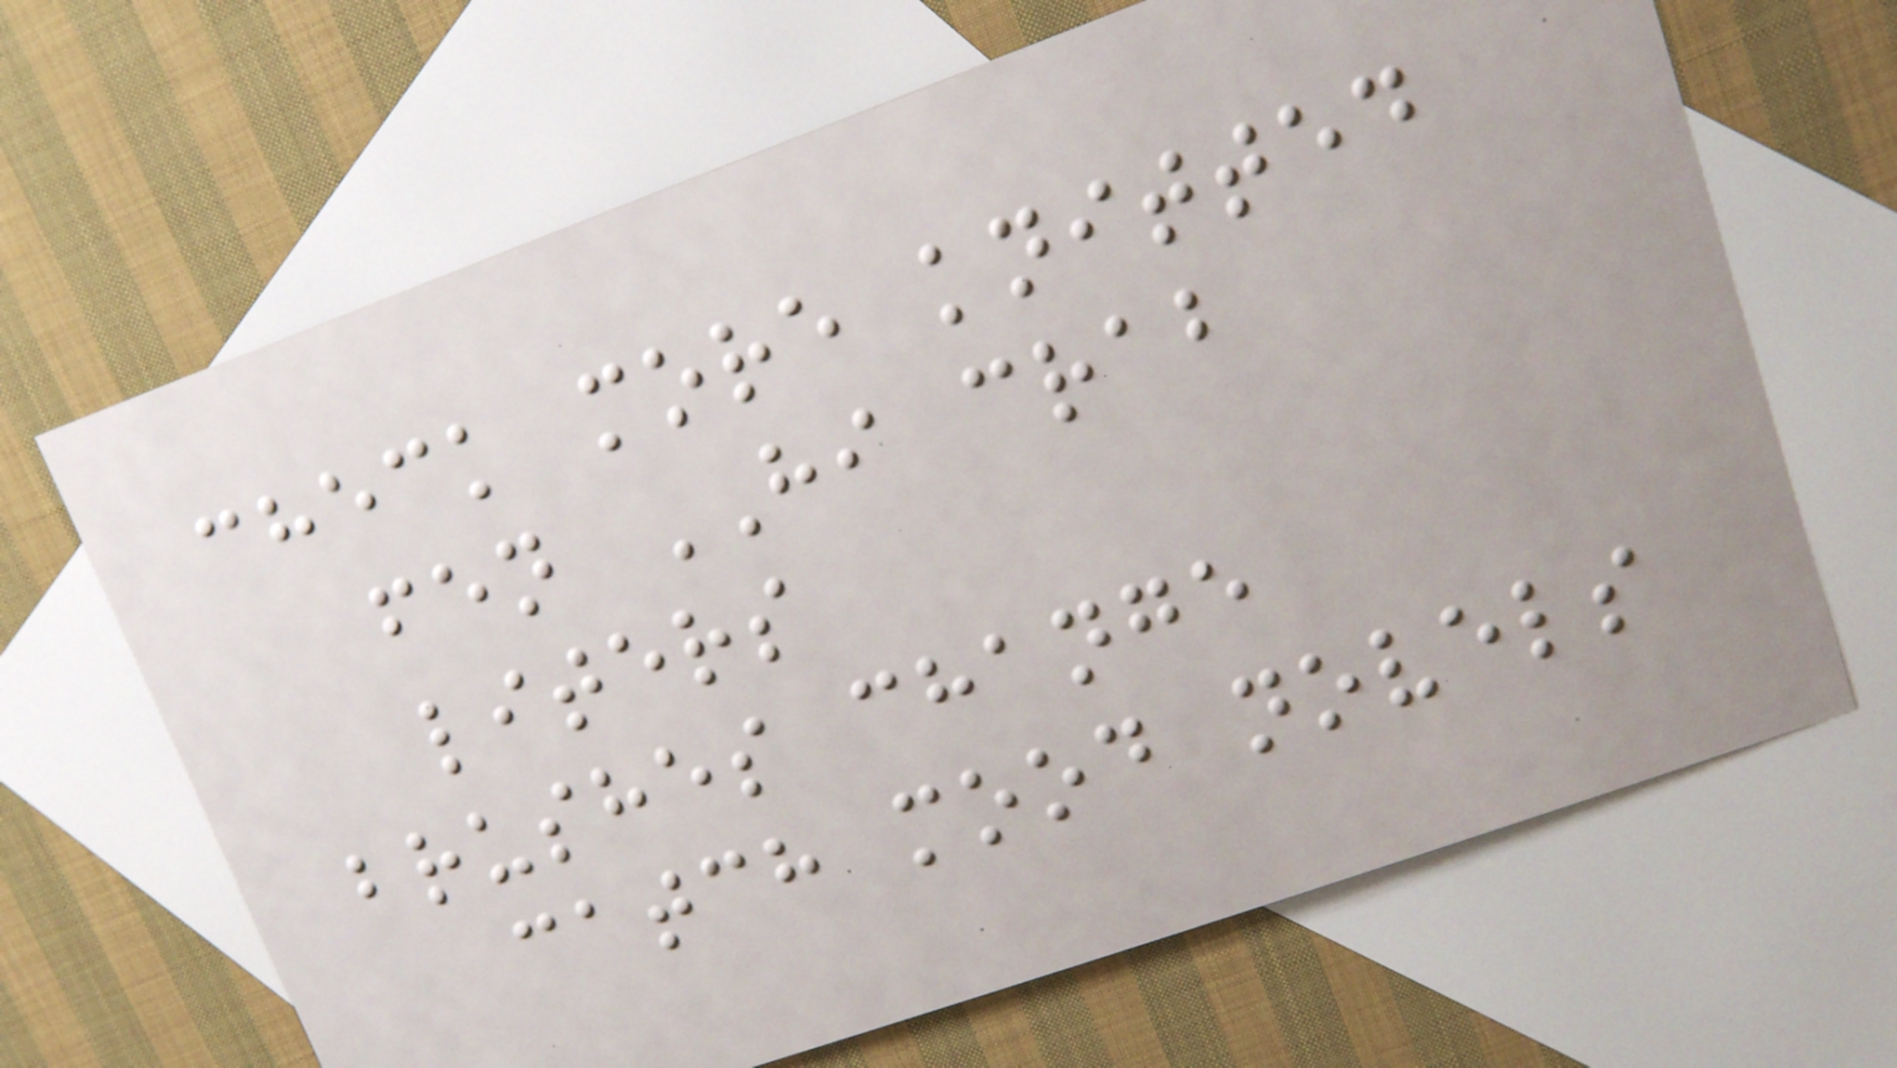check more knitted
fen HI crab
liters
brushes change
catch mood novels
